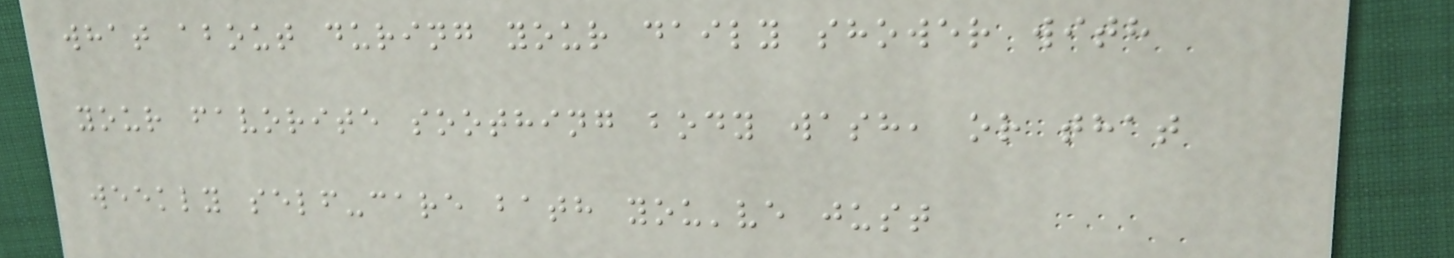what about during your daily shower with
your favorite soothing body wash, or that
weekly self-care bath you've just
